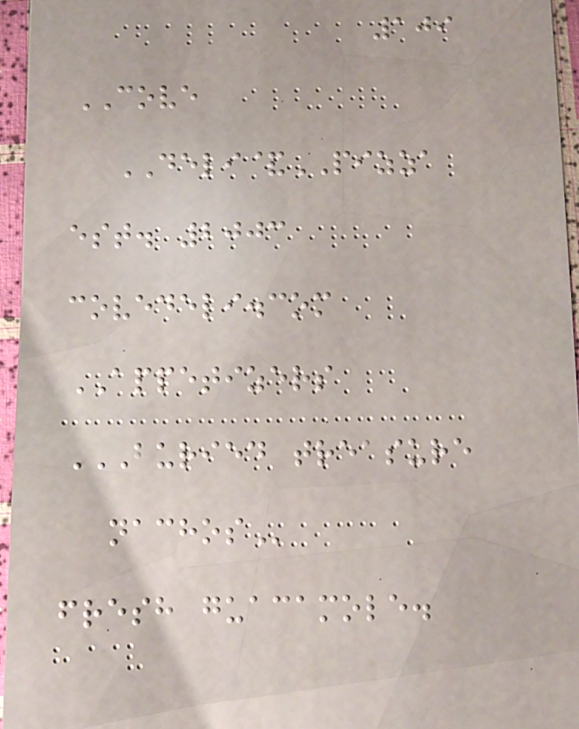109
COVE
DELI&PIZZA
est. 2003
covedeli.com
APPETIZERS
BURIED TREASURE
NACHOS
fresh guacamole.
